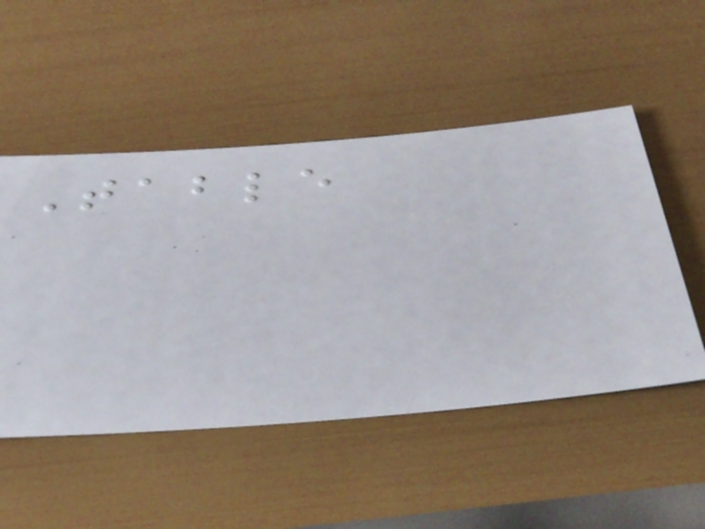Table
